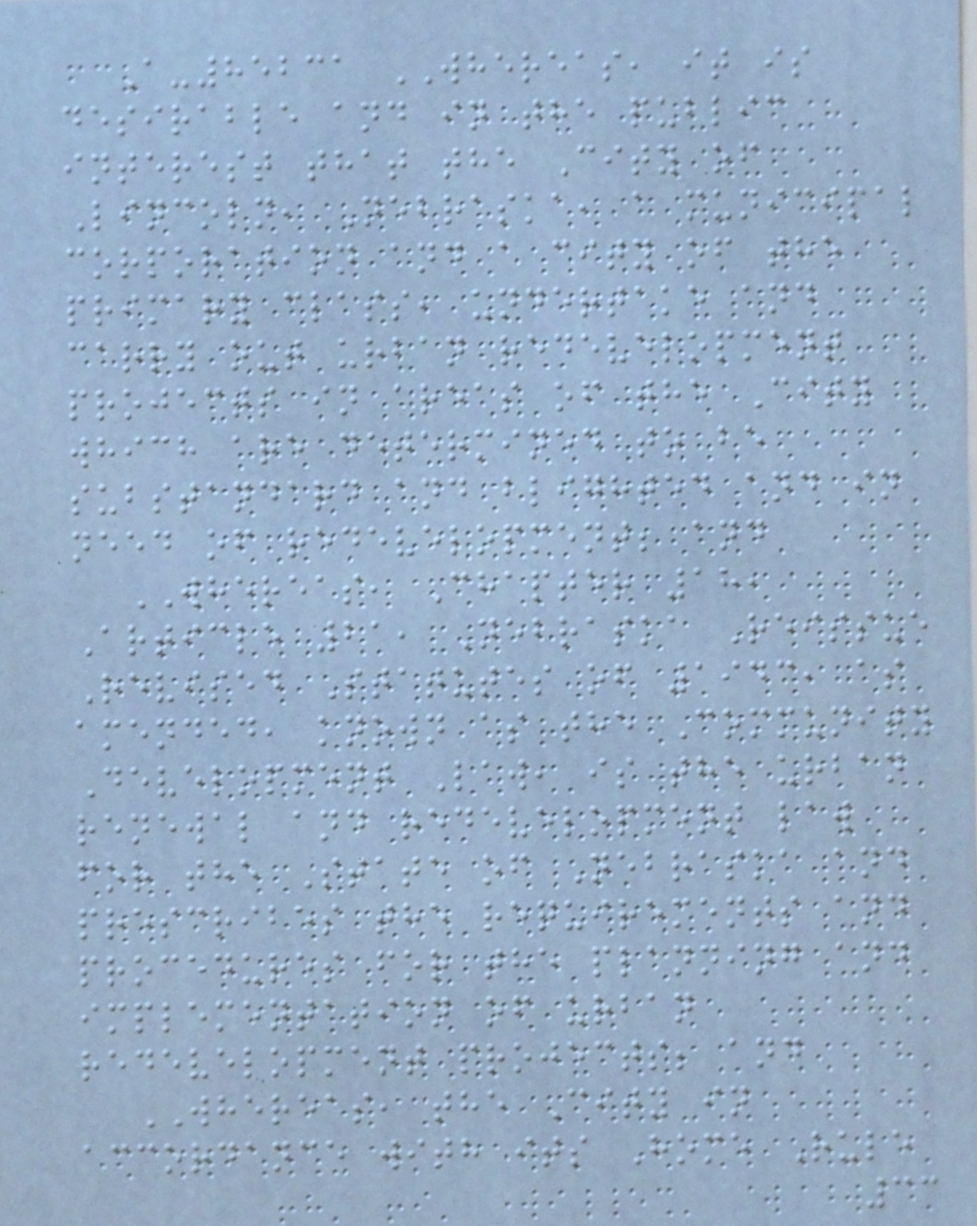A-85231 WHEREAS, it is
desirable and in the public
interest that the City of
Lincoln, Nebraska, a municipal
corporation and a city of the
primary class, undertake and
carry out urban redevelopment
projects in areas of the City
which are determined to be
substandard and blighted and in
need of redevelopment; and
WHEREAS, Chapter 18,
Article 21, Nebraska Reissue
Revised Statutes of 1943, as
amended, known as the Community
Development Law, is the urban
renewal and redevelopment law
for the State of Nebraska and
prescribes the requirements and
procedures for the planning and
implementation of urban
redevelopment projects; and
WHEREAS, the City in
accordance with its Home Rule
33
